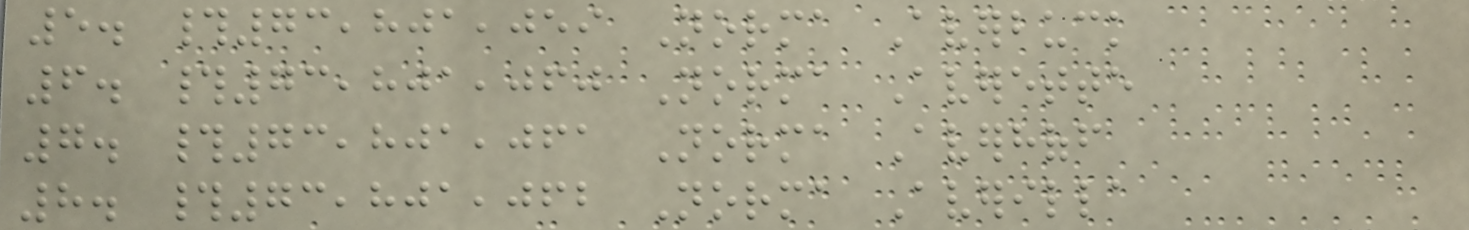5. #73,801,059 Norma Averbuck
6. #73,801,060 Norma Averette
7. #73,801,061 Norma Averhoff
8. #73,801,062 Norma Averilla
